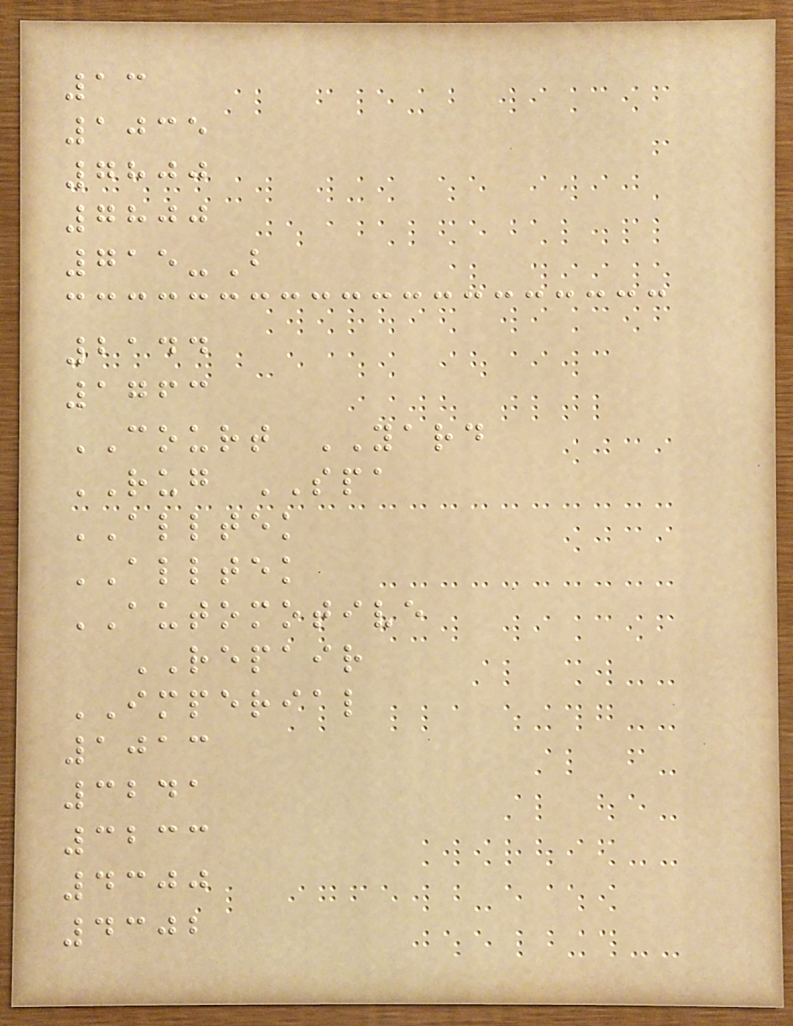13
1035
7800
7800
715-B
2144
1763
COURT YARD
RUG SPA
ALLTEK
ALLTEK
AUTOMOTIVE
REPAIR
IMPERIAL
1013
3241
3233
4300
4302
